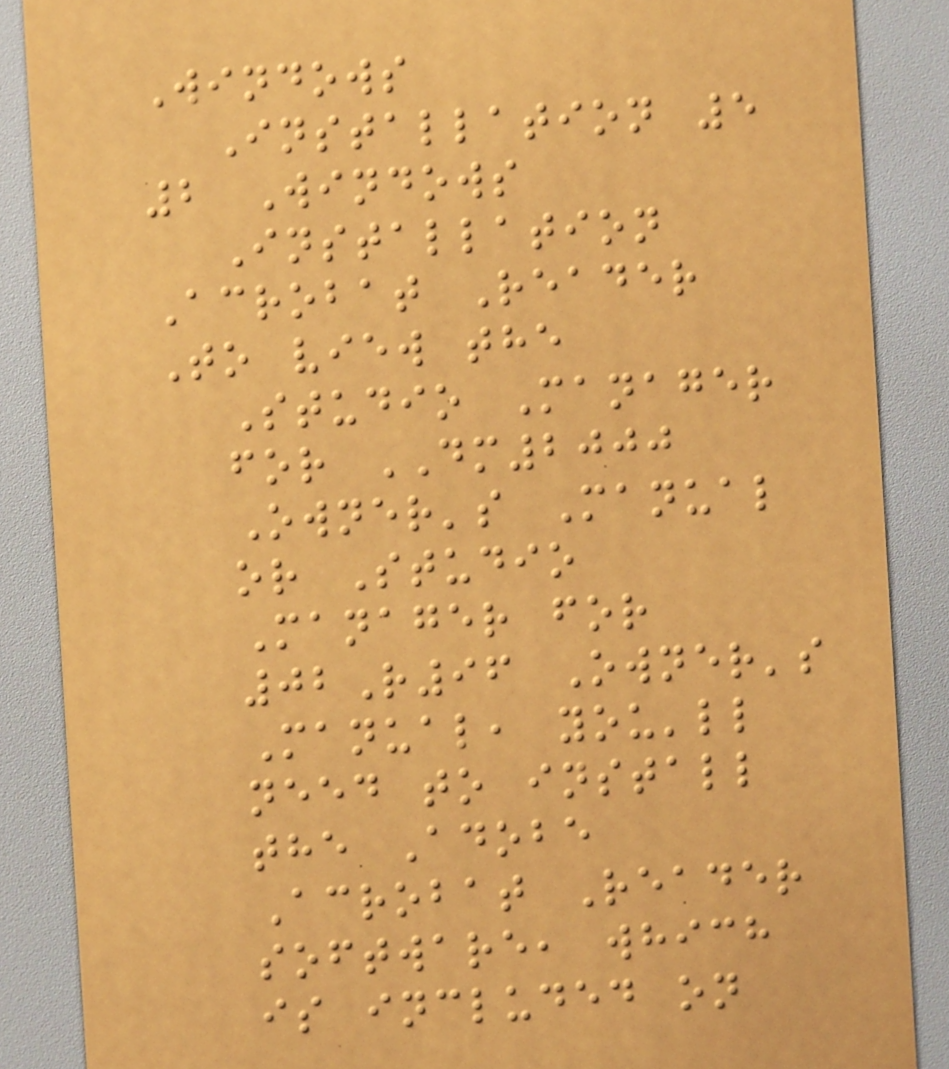Windows
Installation 5
2 Windows
Installation
Acrobat Reader
To view the
Studio Manager
for DM2000
Owner's Manual
or Studio
Manager for
02R96 Owner's
Manual, you'll
need to install
the Adobe
Acrobat Reader
software, which
is included on
